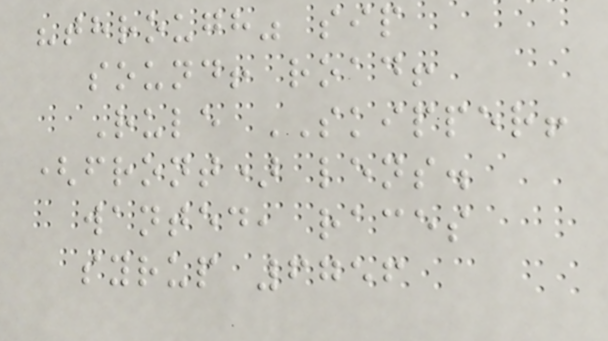"through" sip
sound! road!
Rule SKIPPER!
(front) lens.
wanted, races
syrup 6756
